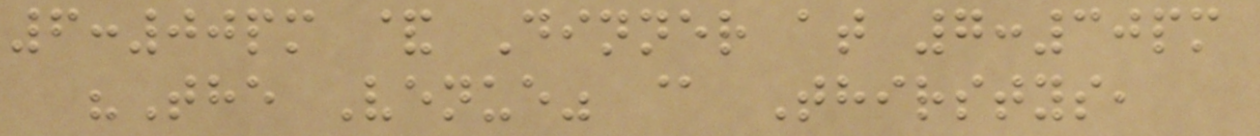6:00pm & Dinner at 7:30pm
"The Venue" @ Thirstys,
